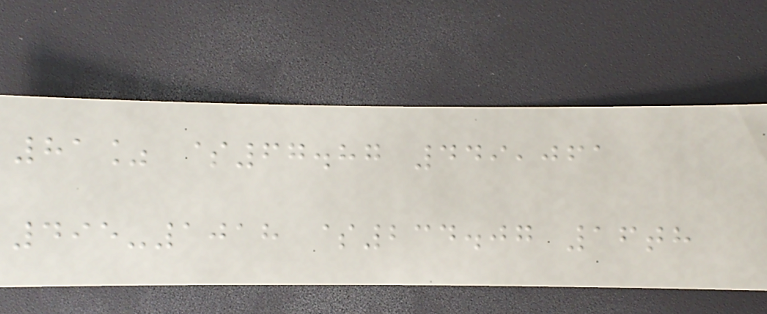81% $67.87 449,061
495-1018 $234.07 16th
